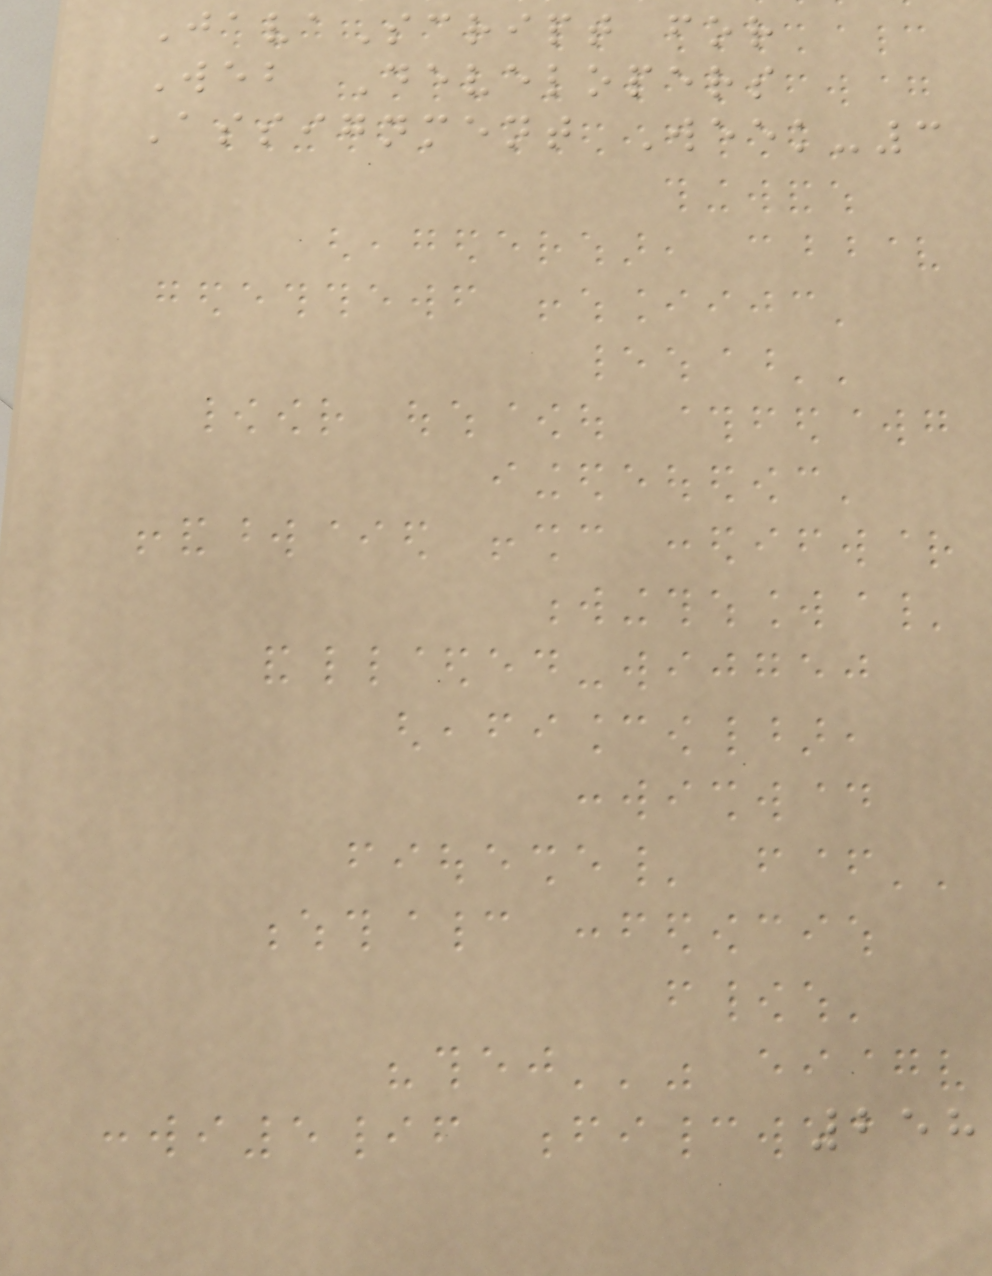JavaScript for
Web Developers
Assignment Week-3
258
